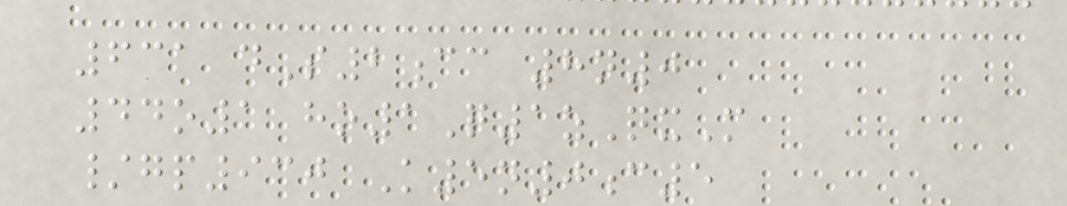631 dS2cc 8n0
44o1 ho1Q1zQxM
/gp930 K5n0c5
